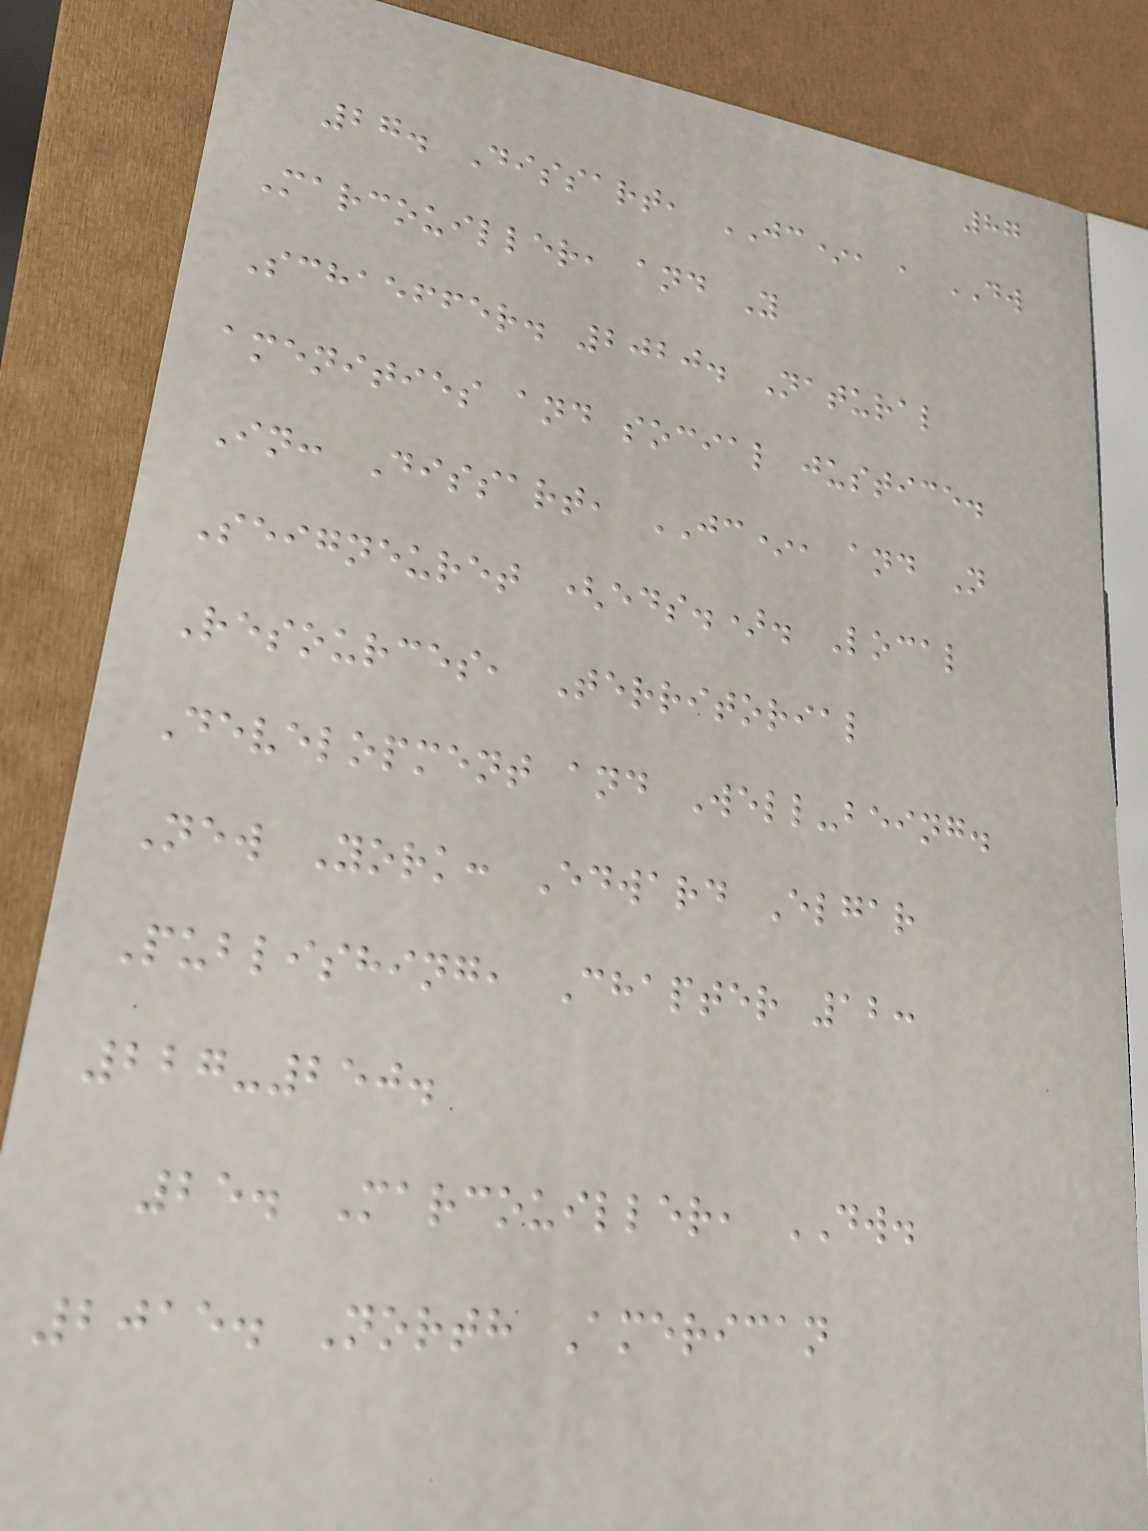87
27. Dissart, JC*, , DW
Marcouiller, and Y
Schaeffer. 2020. Natural
amenities and social justice.
In: Dissart, JC*, and N
Seigneuret (eds.). Local
Resources, Territorial
Development and Well-being.
New York: Edward Elgar
Publishing, Chapter 12:
227-250.
25. Marcouiller, DW.
2015. North American
